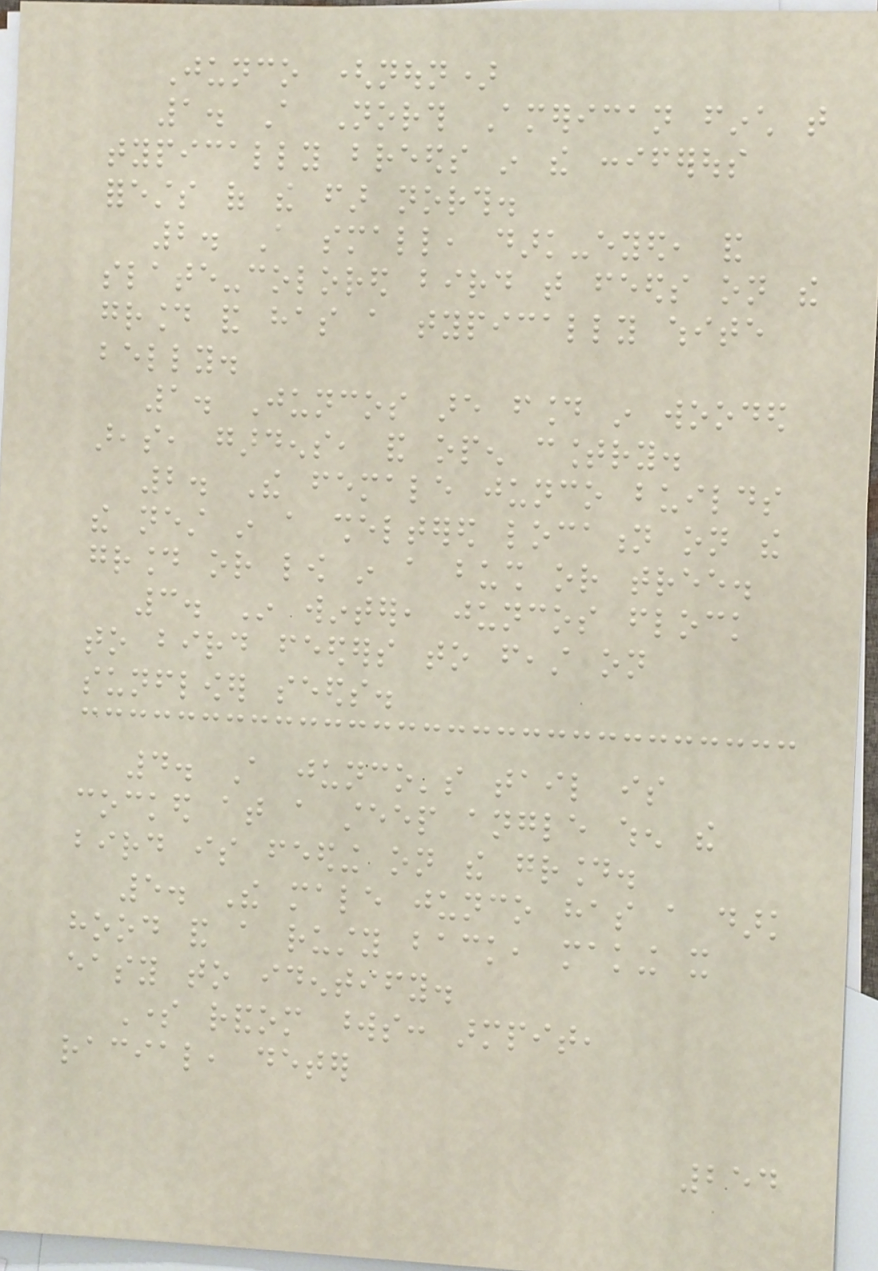Junco (noun)
1. A North American finch that
typically breeds in the coniferous
forests of the far north.
2. A small, dark-eyed, and
slate-colored bird that feeds on the
ground and has a typically white
belly.
1. Juncos are found in wooded
areas, gardens, and open country.
2. The female junco builds
the nest in a sheltered location on the
ground or low in a bush or tree.
3. In winter, juncos flock
to bird feeders to feast on
sunflower seeds.
4. A junco's tail is
cocked at a steep angle when the
bird is feeding on the ground.
5. The male junco has a dark
hood and a rusty back, making it
easy to identify.
Some random words: armpit,
racial, deter
254
